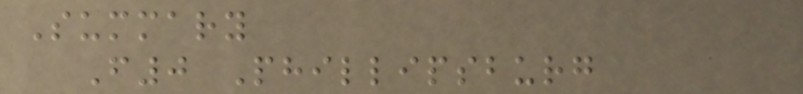Summary
F0 Phillipsburg
